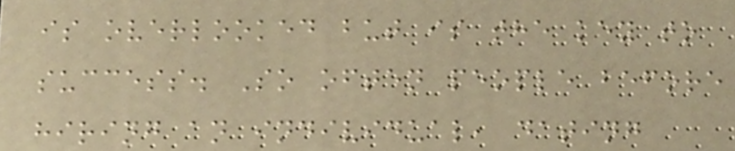is overlooked but is the key to
success. So often people before
hiring an individual, dating
